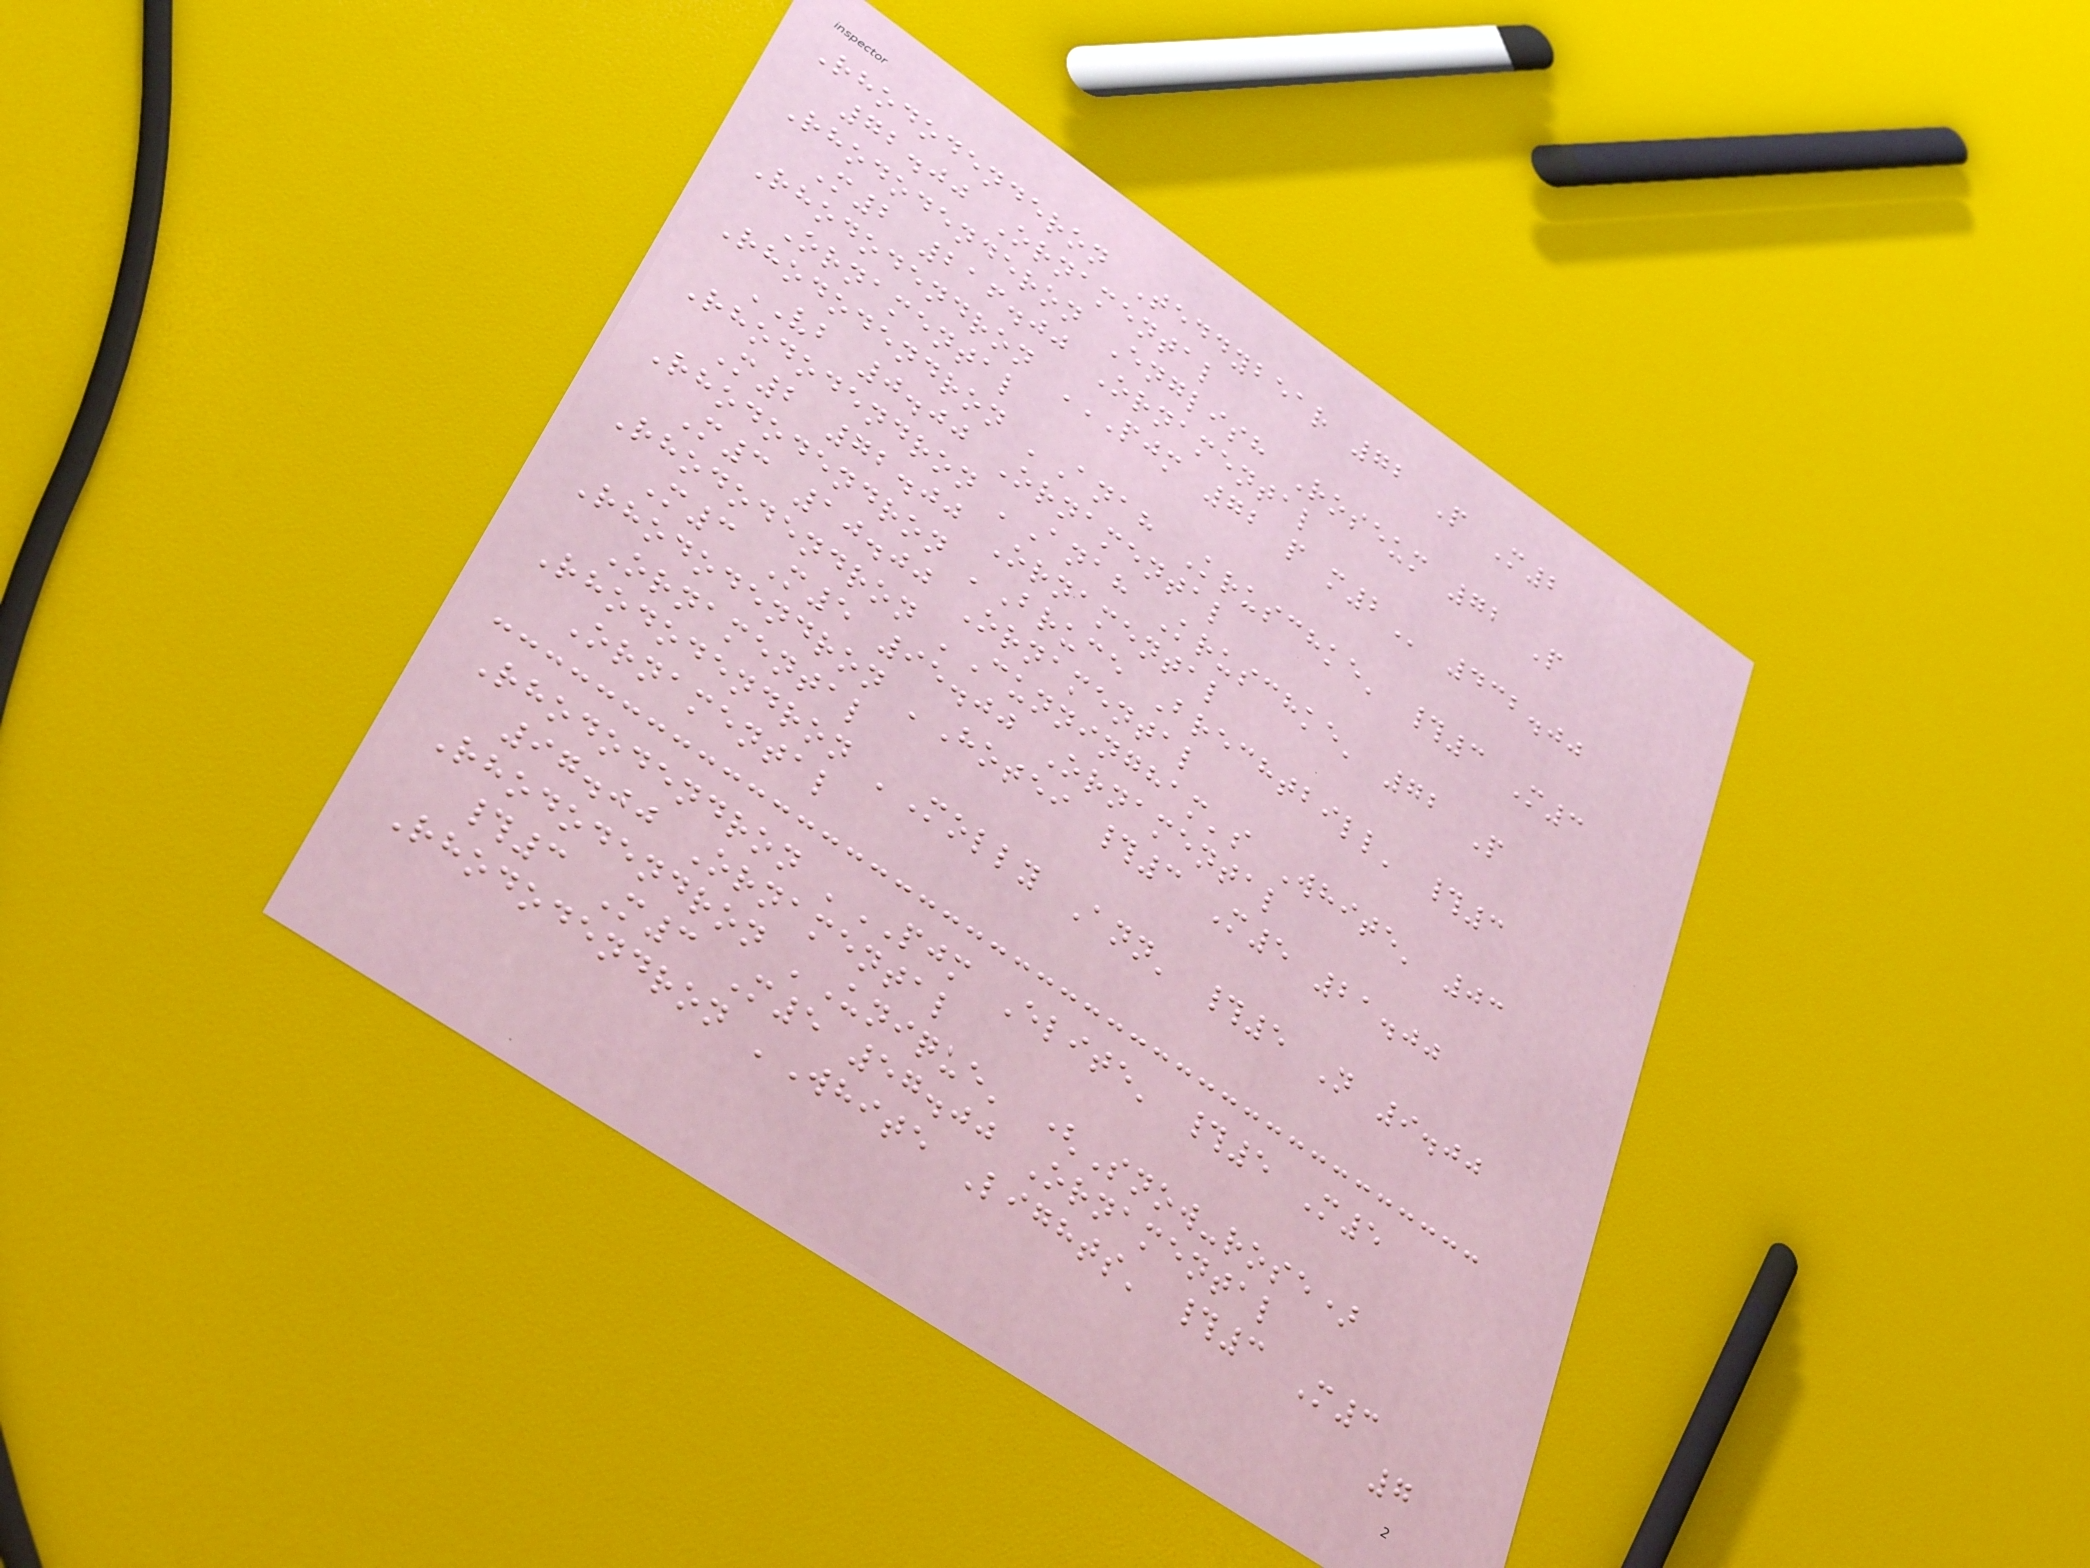Rhododenderon Teddybear 72 P M2
72.00 Ornamental
Rhododenderon English Roseum 72 P
M2 216.00 Ornamental
Rhododendron PJM 72 P M2 432.00
Ornamental
Rhododendron 'Anah Kruschke' #3 M3
VB 0.00 Ornamental
Rhododendron 'Anah Kruschke' 72 P
M2 72.00 Ornamental
Rhododendron 'Bruce Brechtbill' #3
M3 10.00 Ornamental
Rhododendron 'Cunningham's White' 03
M3 M5 95.00 Ornamental
Rhododendron 'Hotei #3 M5 21.00
Ornamental
Rhododendron 'Molly Ann' #5 N 9.00
Ornamental
Rhododendron 'PJM Elite' #5 M5
97.00 Ornamental
Rhododendron 'Unique' (Snow-rose)
#3 M3 M5 57.00 Ornamental
Rhododendron 'White Lights' #3 M3
7
